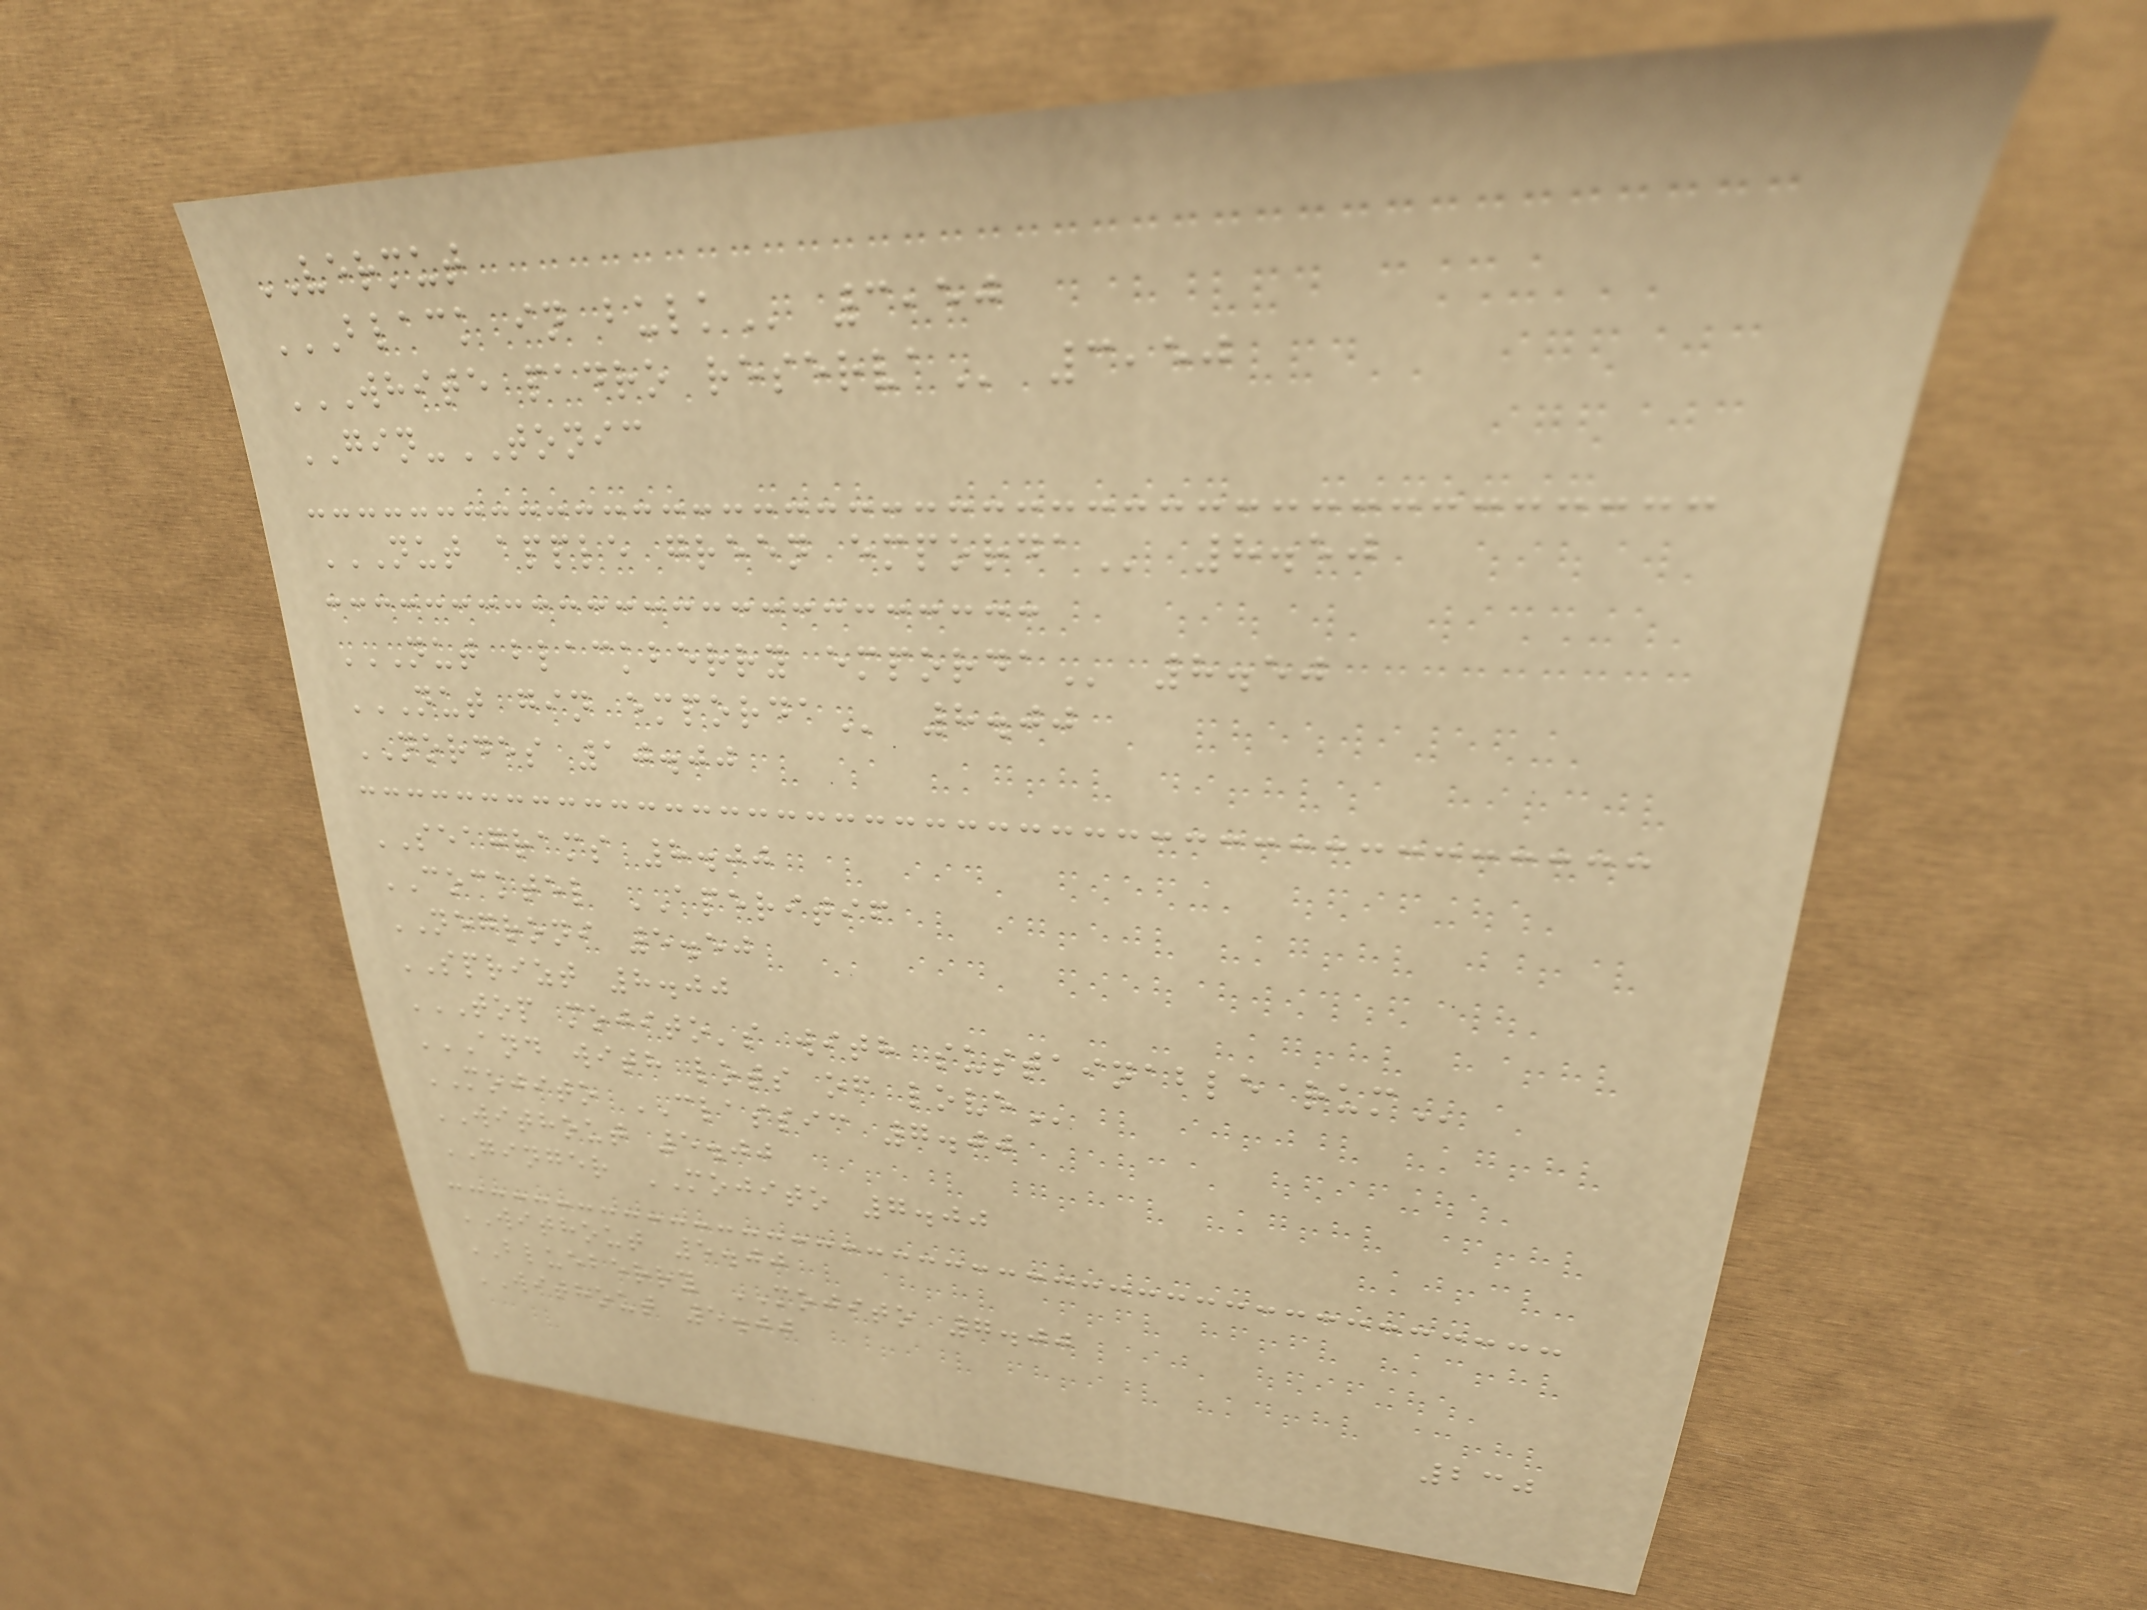VERMUT
BLACK IN BULK 3,50
WHITE PADRO RESERVA 3,50
GIN-TONIC
NUT APPLE GREEN EMPORDA 8.50
NUT BLACKBERRY EMPORDA 8.50
NUT GIN EMPORDA 8.00
NORDES 10.00
SEAGRAMS 8.00
COCKTEL APERITIF
NEGRONI 5.50
SPRIZT 8.00
TOP MOJITO'S WITH SUSTAINABLE RUM
AND WITH LOTS OF LOVE
MOJITO CLASSIC 7.00
WITHOUT 5.00
GINGER MOJITO 7.00
WITHOUT 5.00
BLUEBERRY MOJITO 7.00
WITHOUT 5.00
230
